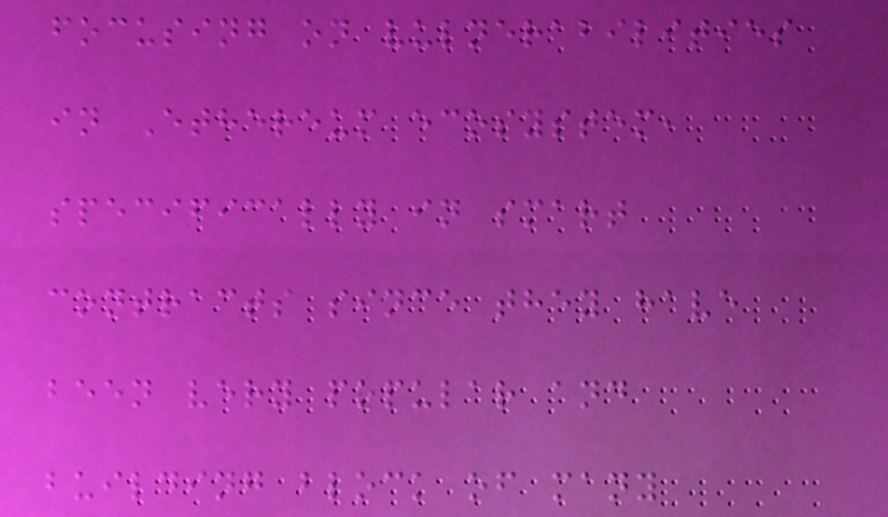focusing on vulnerabilities
in Ethereum ecosystem,
specifically in smart
contracts since they have
been very popular and
building block of many
